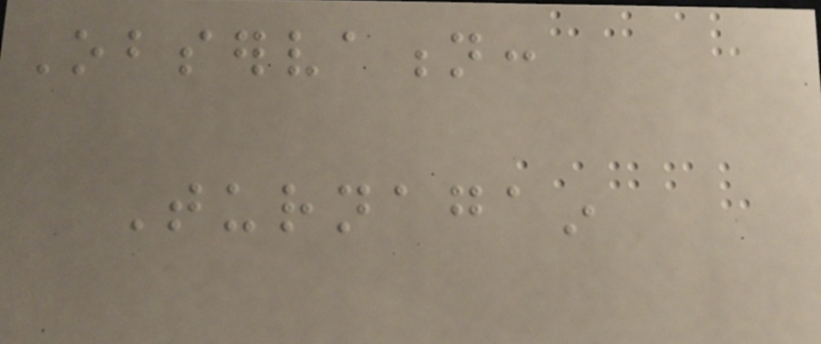Observation:
Turnagain
